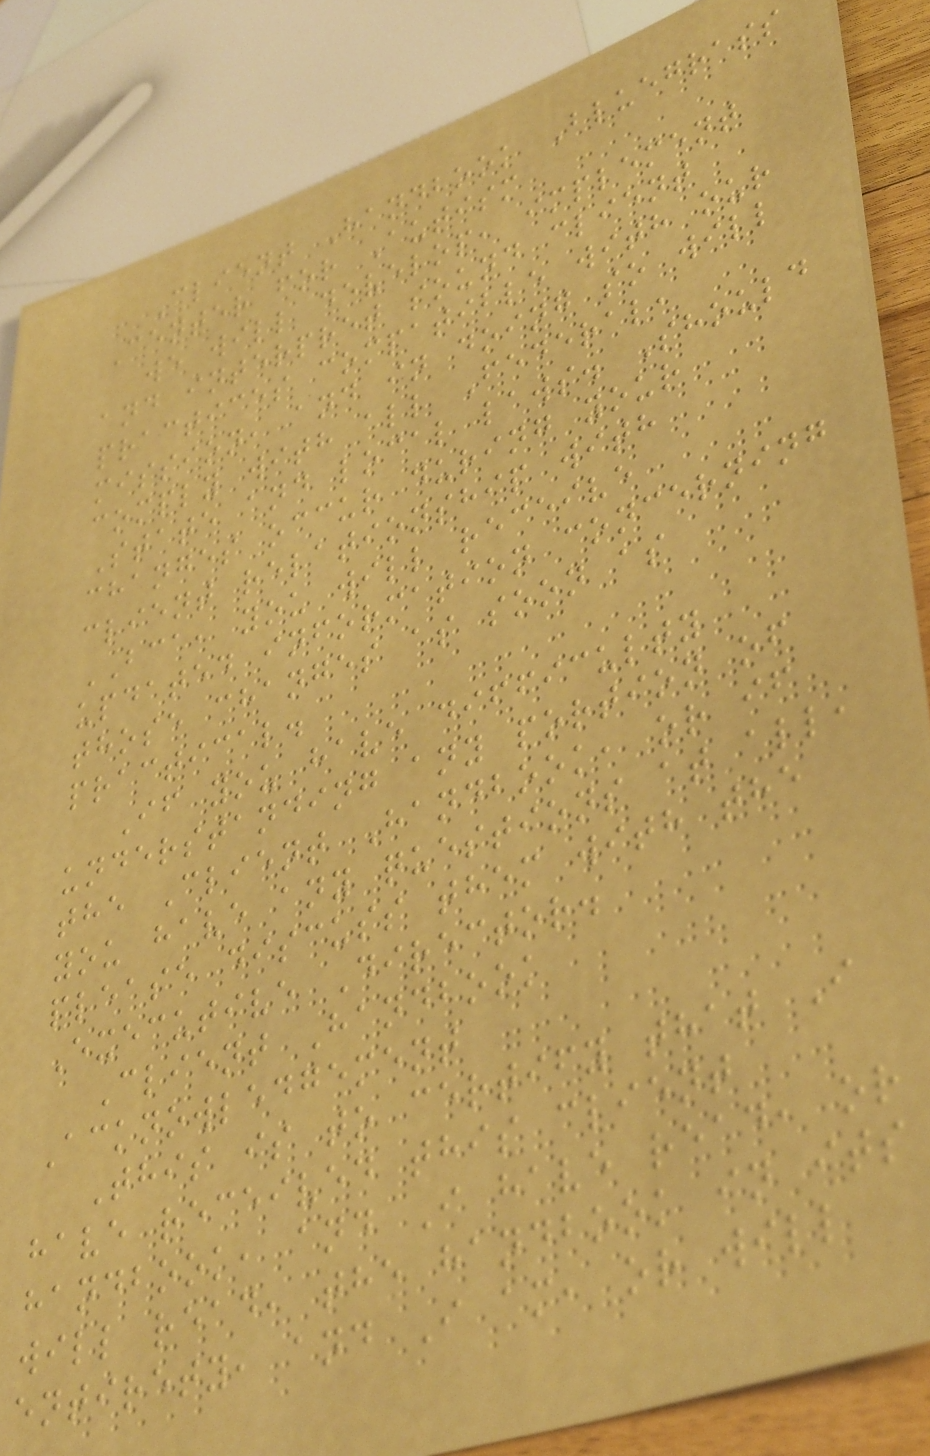Client Handbook Bluegrass
Center for Autism
we will develop, implement
and interpret sound client
practices compatible with our
mission, and in doing so will
comply with all Federal,
State and local laws. Should
changes occur during your
client relationship with
BCA, you will receive
updated information concerning
those changes as soon as
practical.
If you have difficulty
understanding any portion of
the Client Handbook, or if
you have any questions at all,
please discuss them with the
Executive Director.
Client Handbook
Acknowledgement
This is to certify that I
have received this client
handbook, and I have read, or
will read, the handbook in its
entirety, and I am, or will
